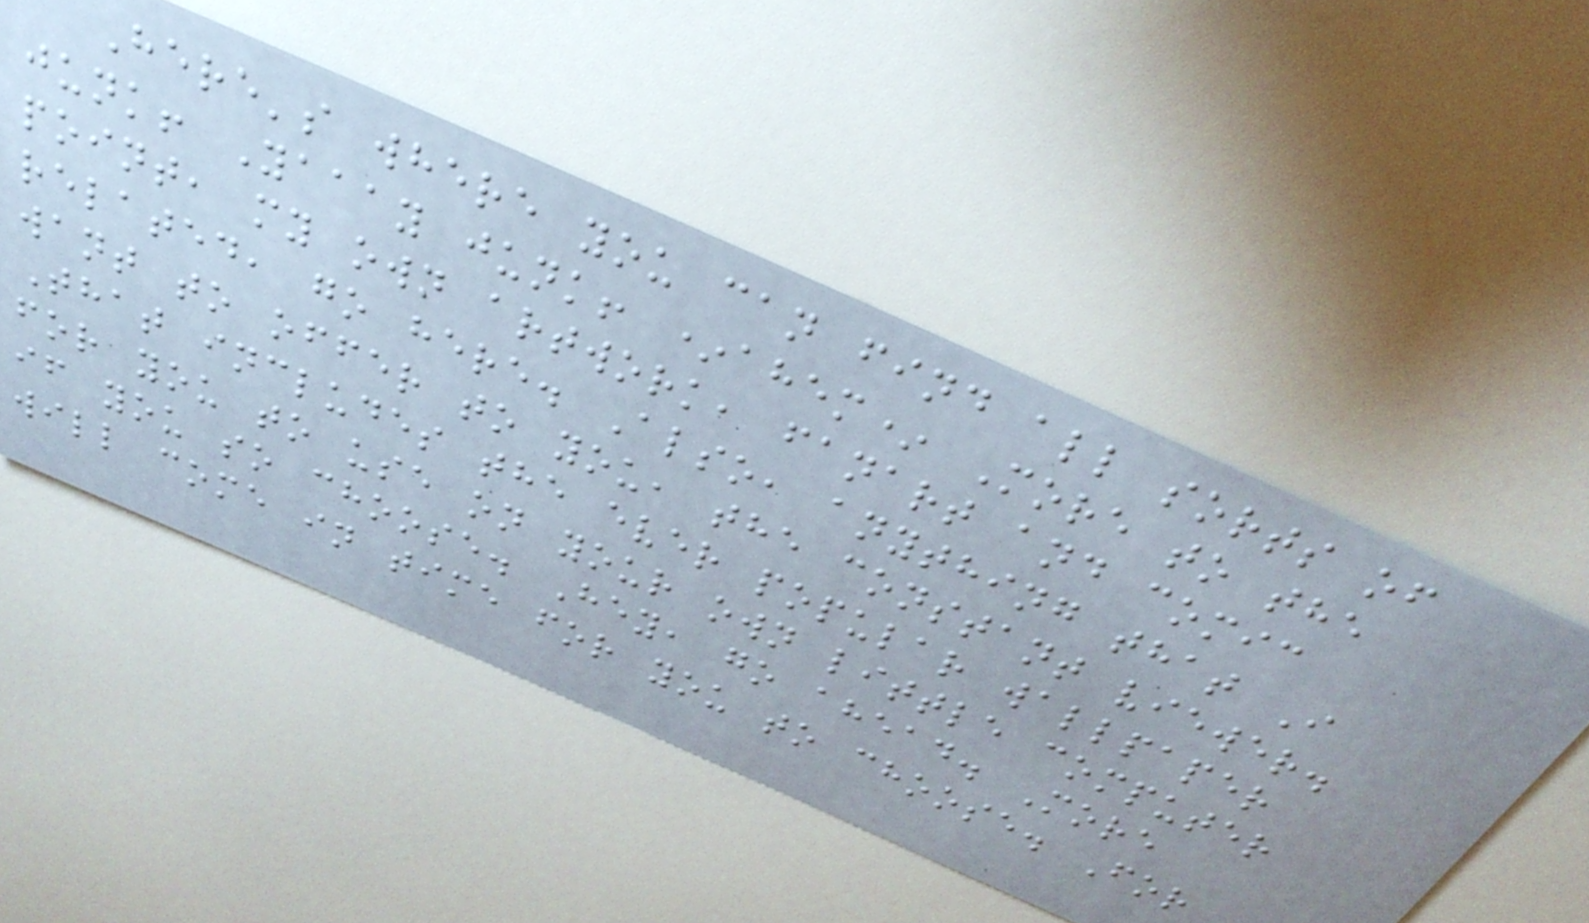Here's where you can find all sorts of
junk! Yaaay junk! *ahem* More to the
point, my own artwork, fanart and comic
related, go here. Also, anything that I
want to offer to you, the constant viewer.
That includes the ever popular wallpaper
for you to use on your own little computer
if you so choose. Hey, go ahead. More
will come in time for you to choose. For
